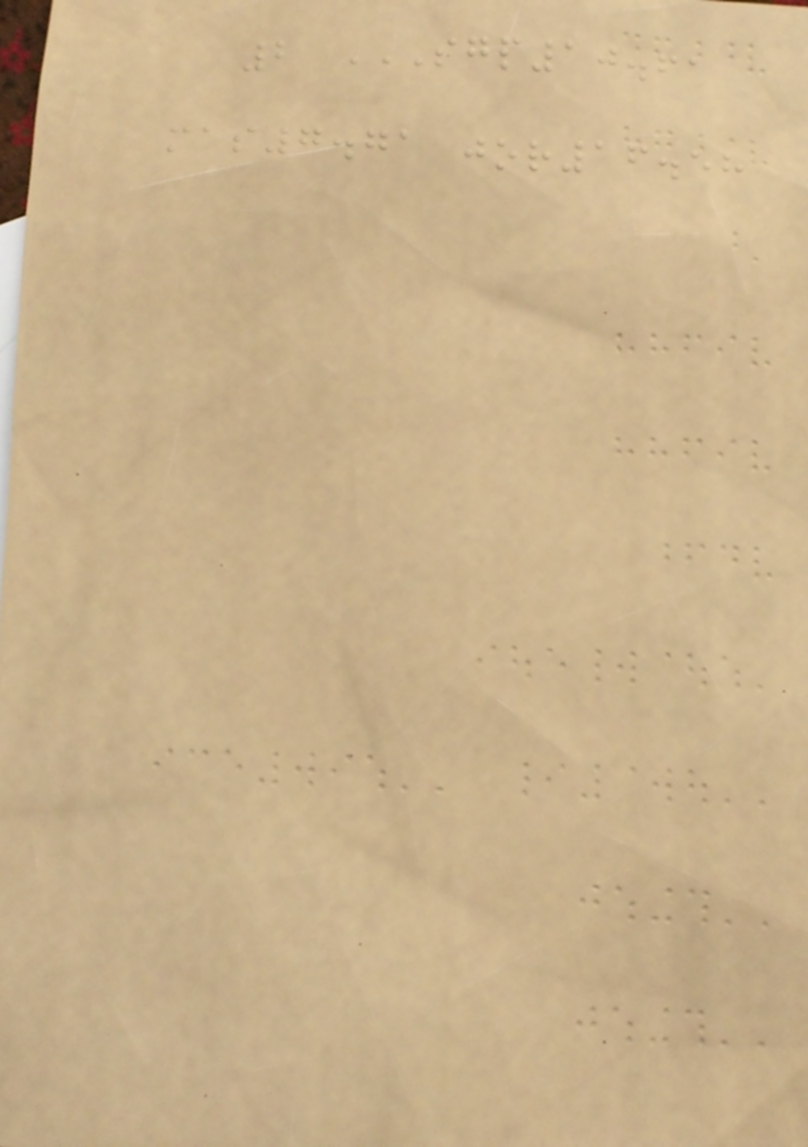2 SGP10.61
MAS7.71 JOR16.58
